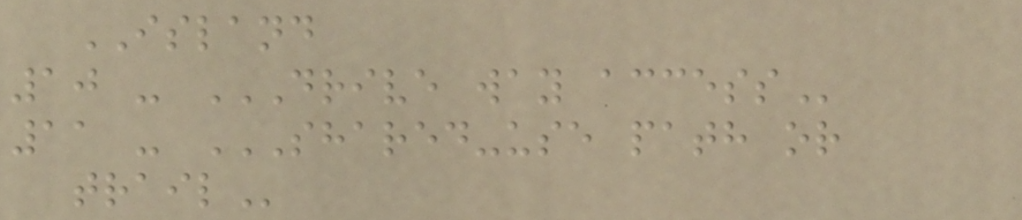ISLAND
10 - DRIVE WAY ACCESS
11 - SHARED-USE PATH OR
TRAIL
